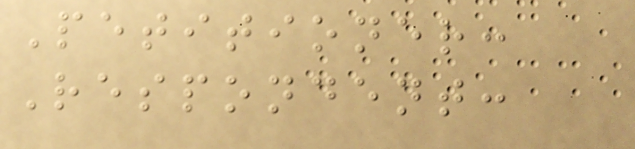Petitioner:
Respondent:
